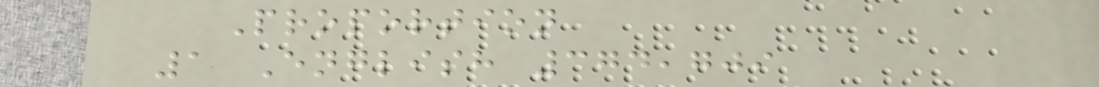Proportion
1 English 374,709
